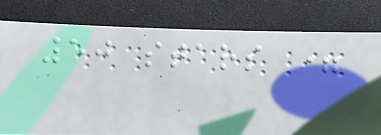50 stars =
